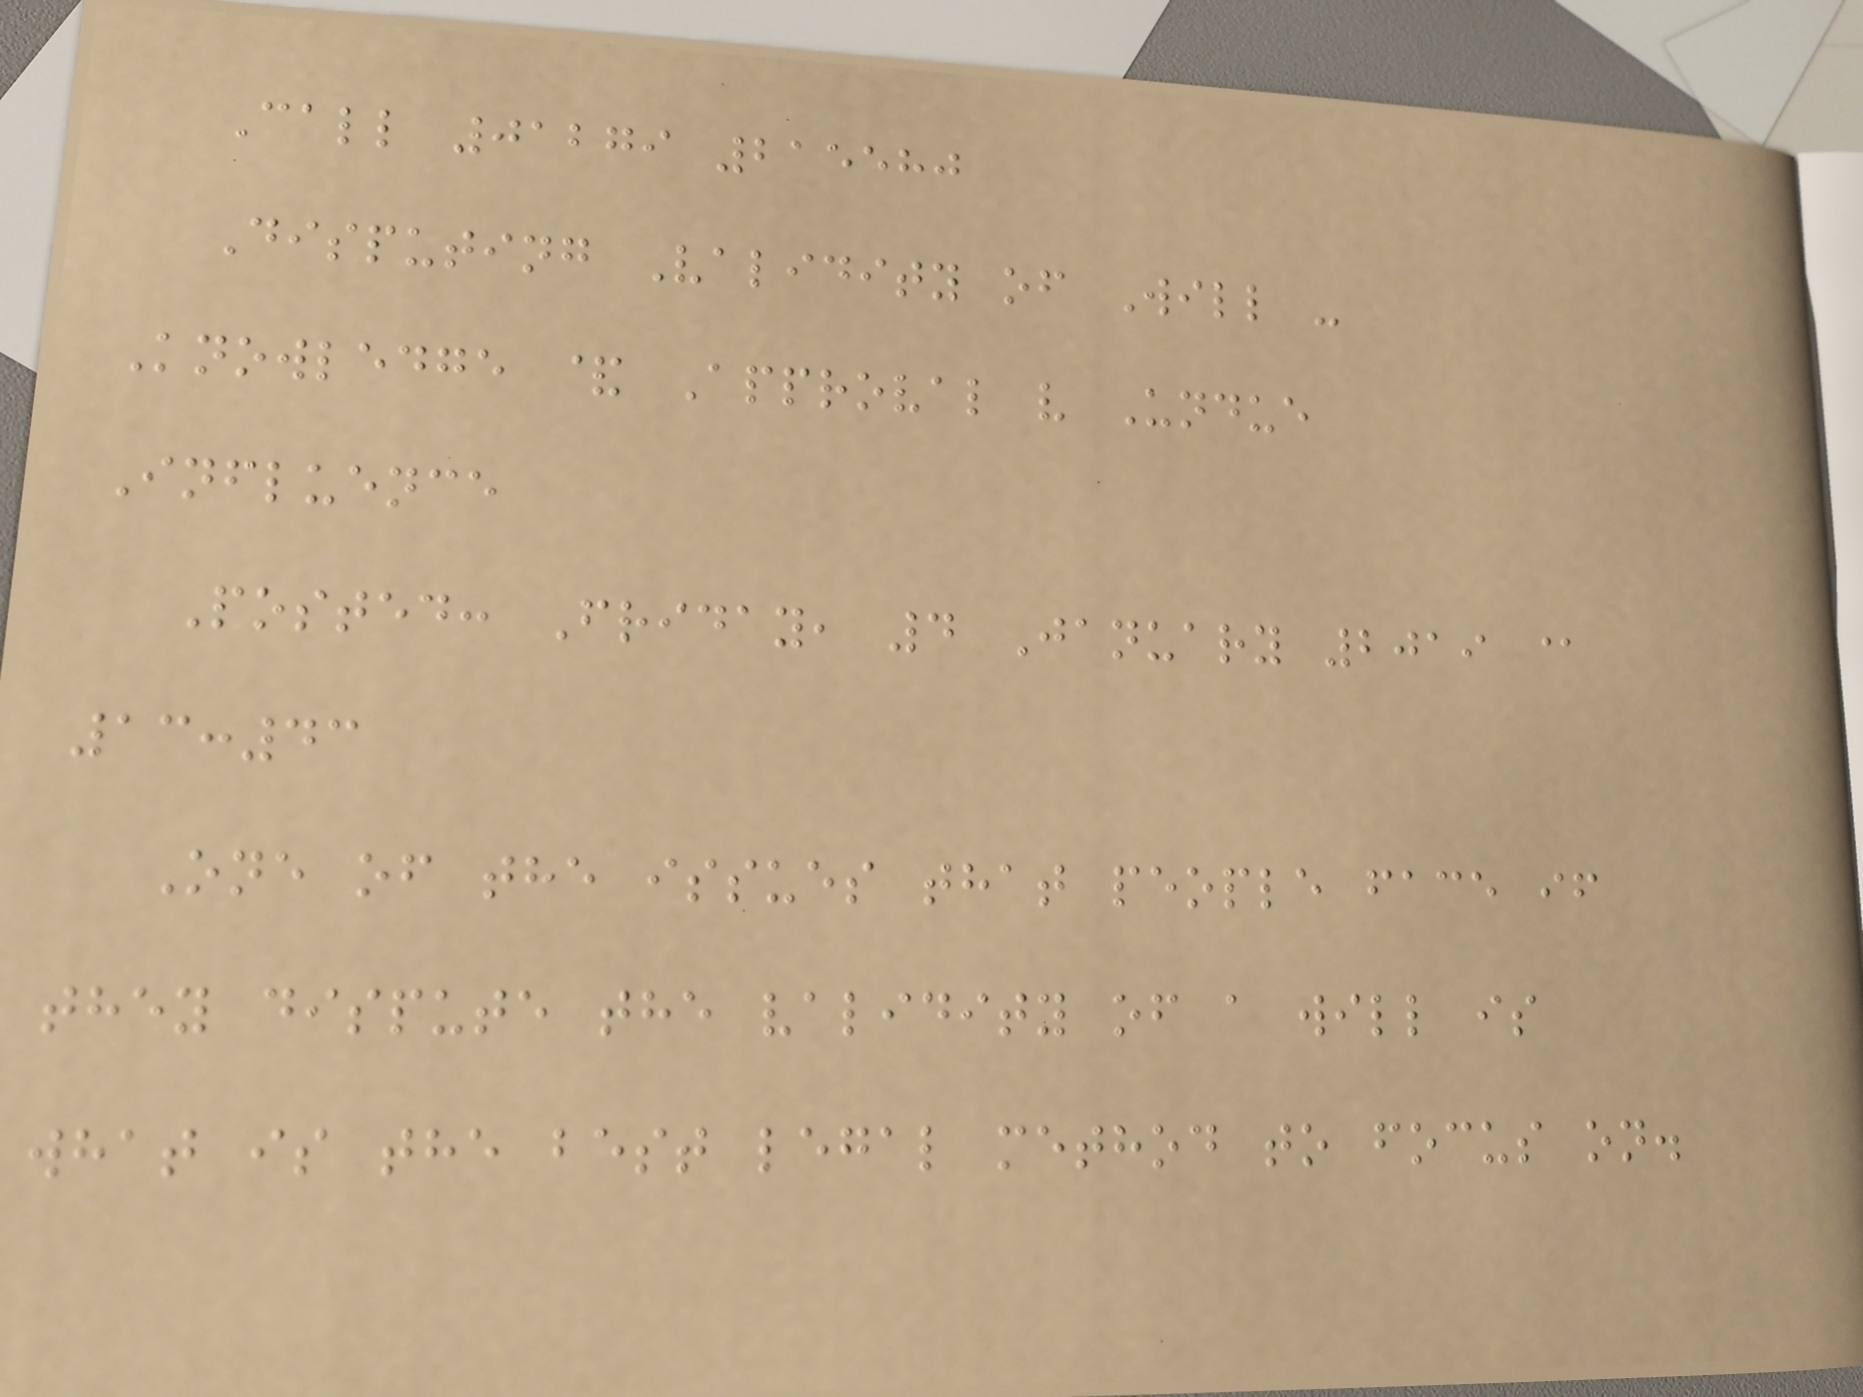Call 01279 215580
Disputing Validity of Will -
Knowledge & Approval v Undue
Influence
Posted: Friday, 4 January 2019 @
13:43
One of the issues that people face if
they dispute the validity of a will is
what is the best legal method to focus on.
